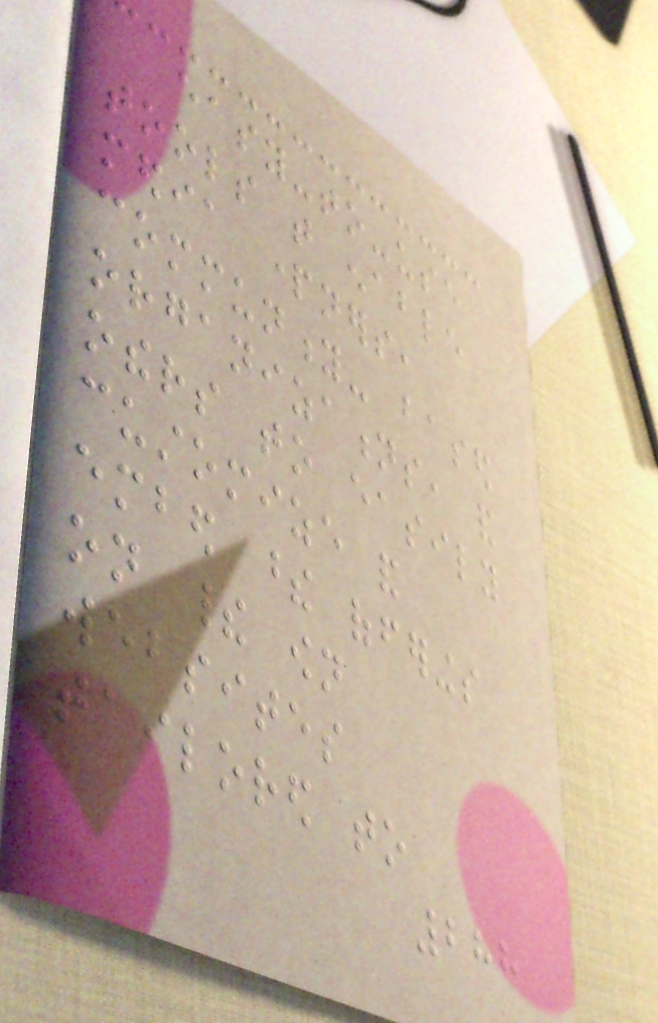easy-to-use
tools that enable
media partners,
community- based
organizations, and
others to easily
customize and
embed these offerings
on their own
websites
tailored to
288
